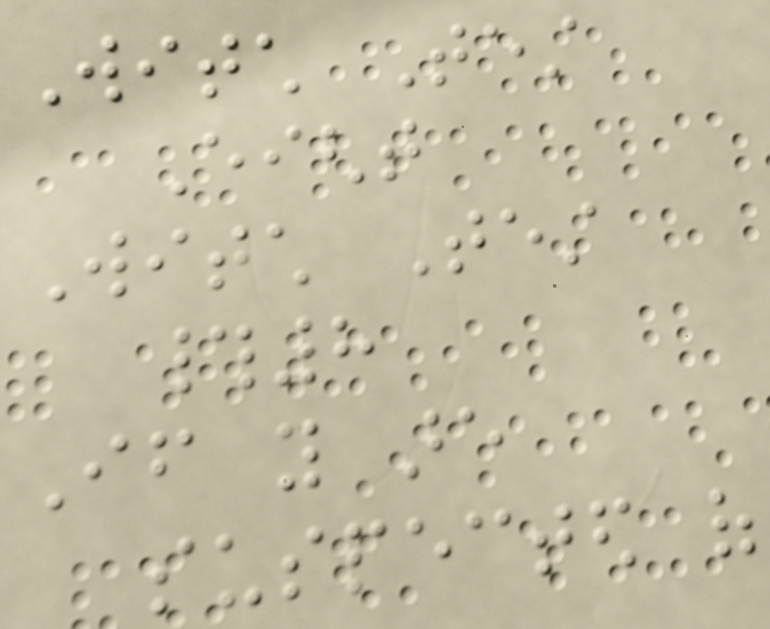Witch Test
Eight
Witch Test
#8
If you are
suspected of
